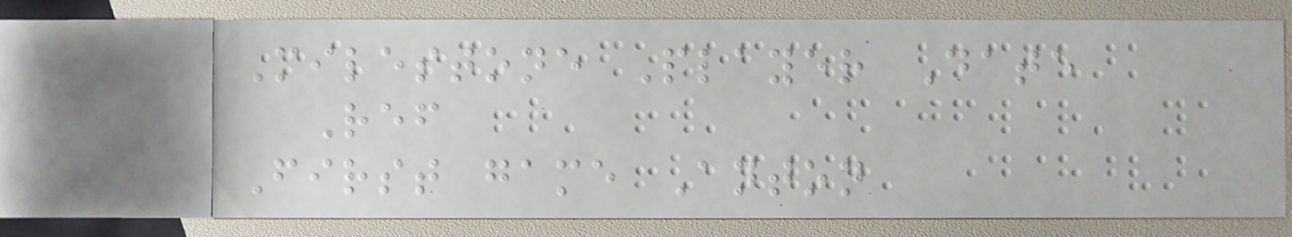Milestone Player Date
Ref
First game Anton
